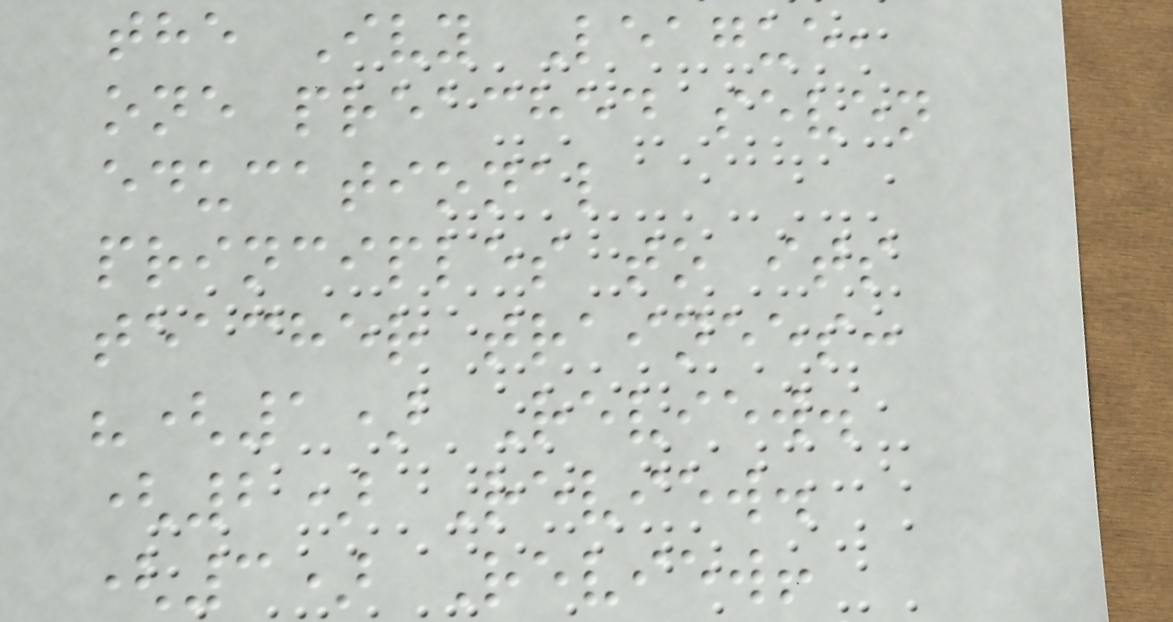the Ivy League,
one preached seven
educational
principles to its
teacher trainees:
"(1) Review.
(2) Review.
(3) Review!
